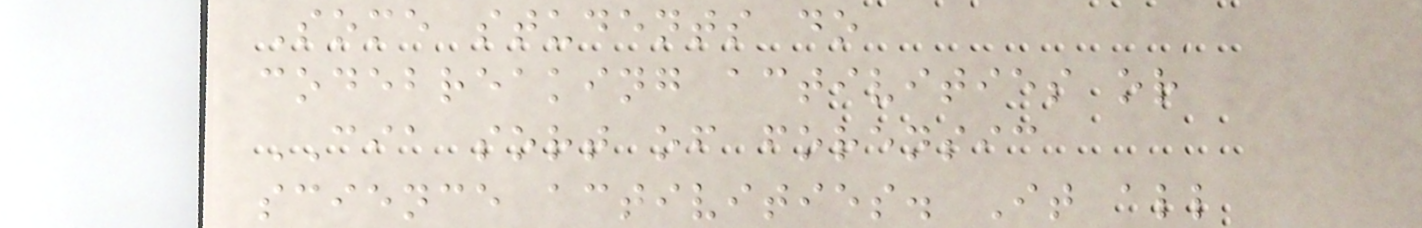Some students do
codebreaking activities or
CIA sort of forensic
science activities. It all
